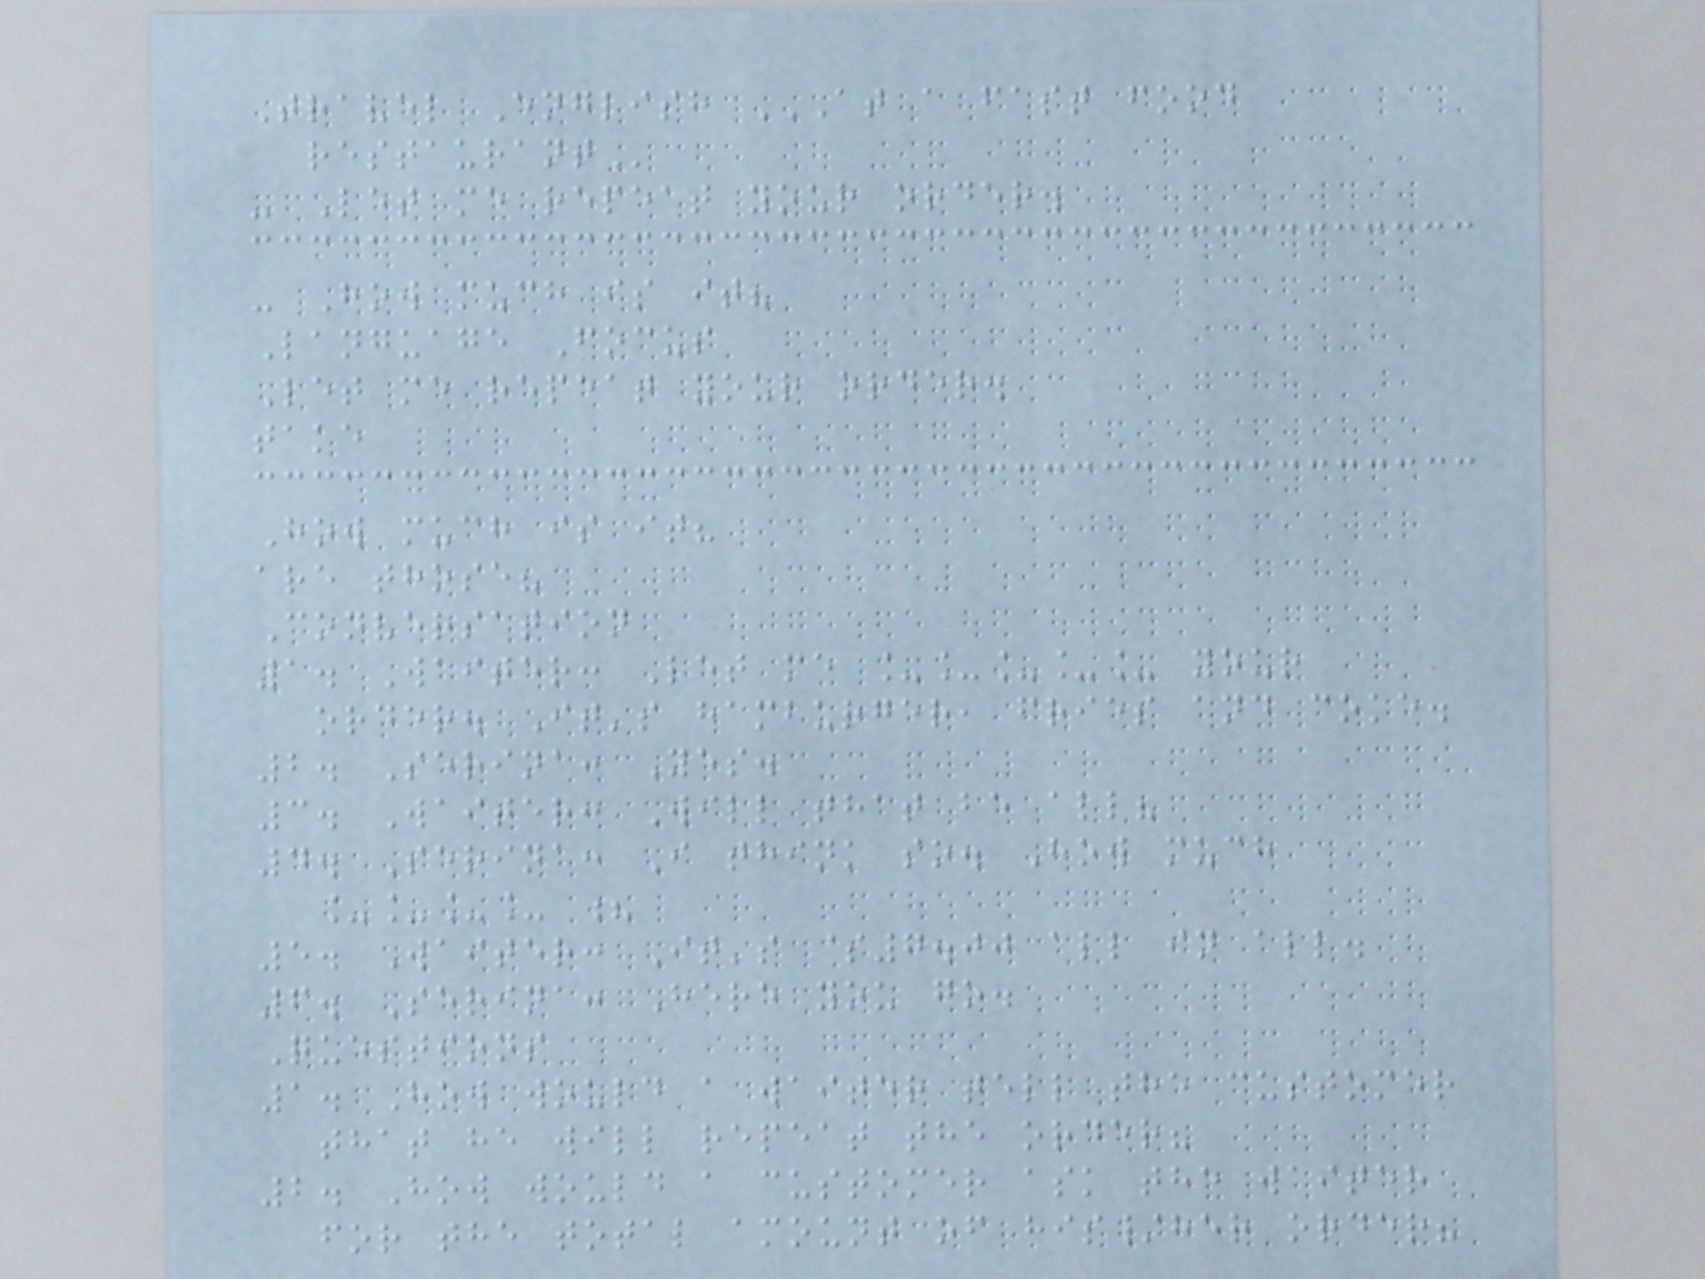Travel English AT A FAST FOOD
RESTAURANT
- Let me repeat your order.
- How much is it?
Language Focus
Let me repeat your order.
take
How much is it?
are those?
Conversation
1. Waiter: Let me _____ your
order. It's hamburger, fries and coke.
2. Serina: Yes.
3. Waiter: Will that be all?
4. Serina: I think so. How much
____ ?
5. Waiter: It's $7.00 all in all.
6. Serina: Here you go.
Questions
1. How would a waiter tell the customer
that he will repeat the order?
2. How would a customer ask the waiter
for the total amount of his/her order?
